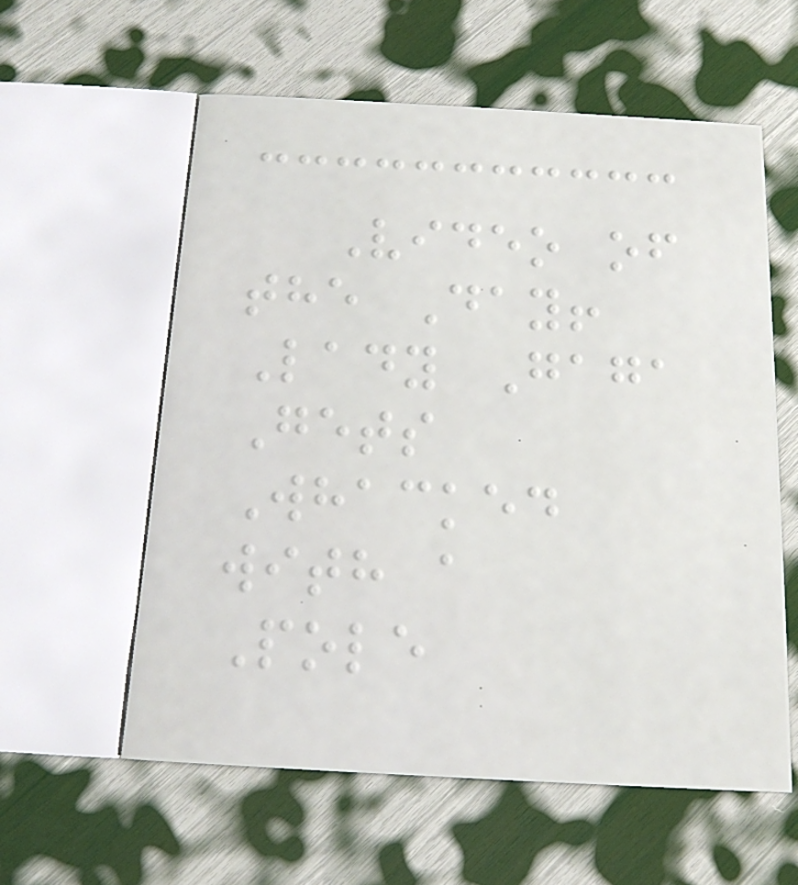Video of
the Day!
Lady Gaga
Gets
Whacked
with a
Pole
